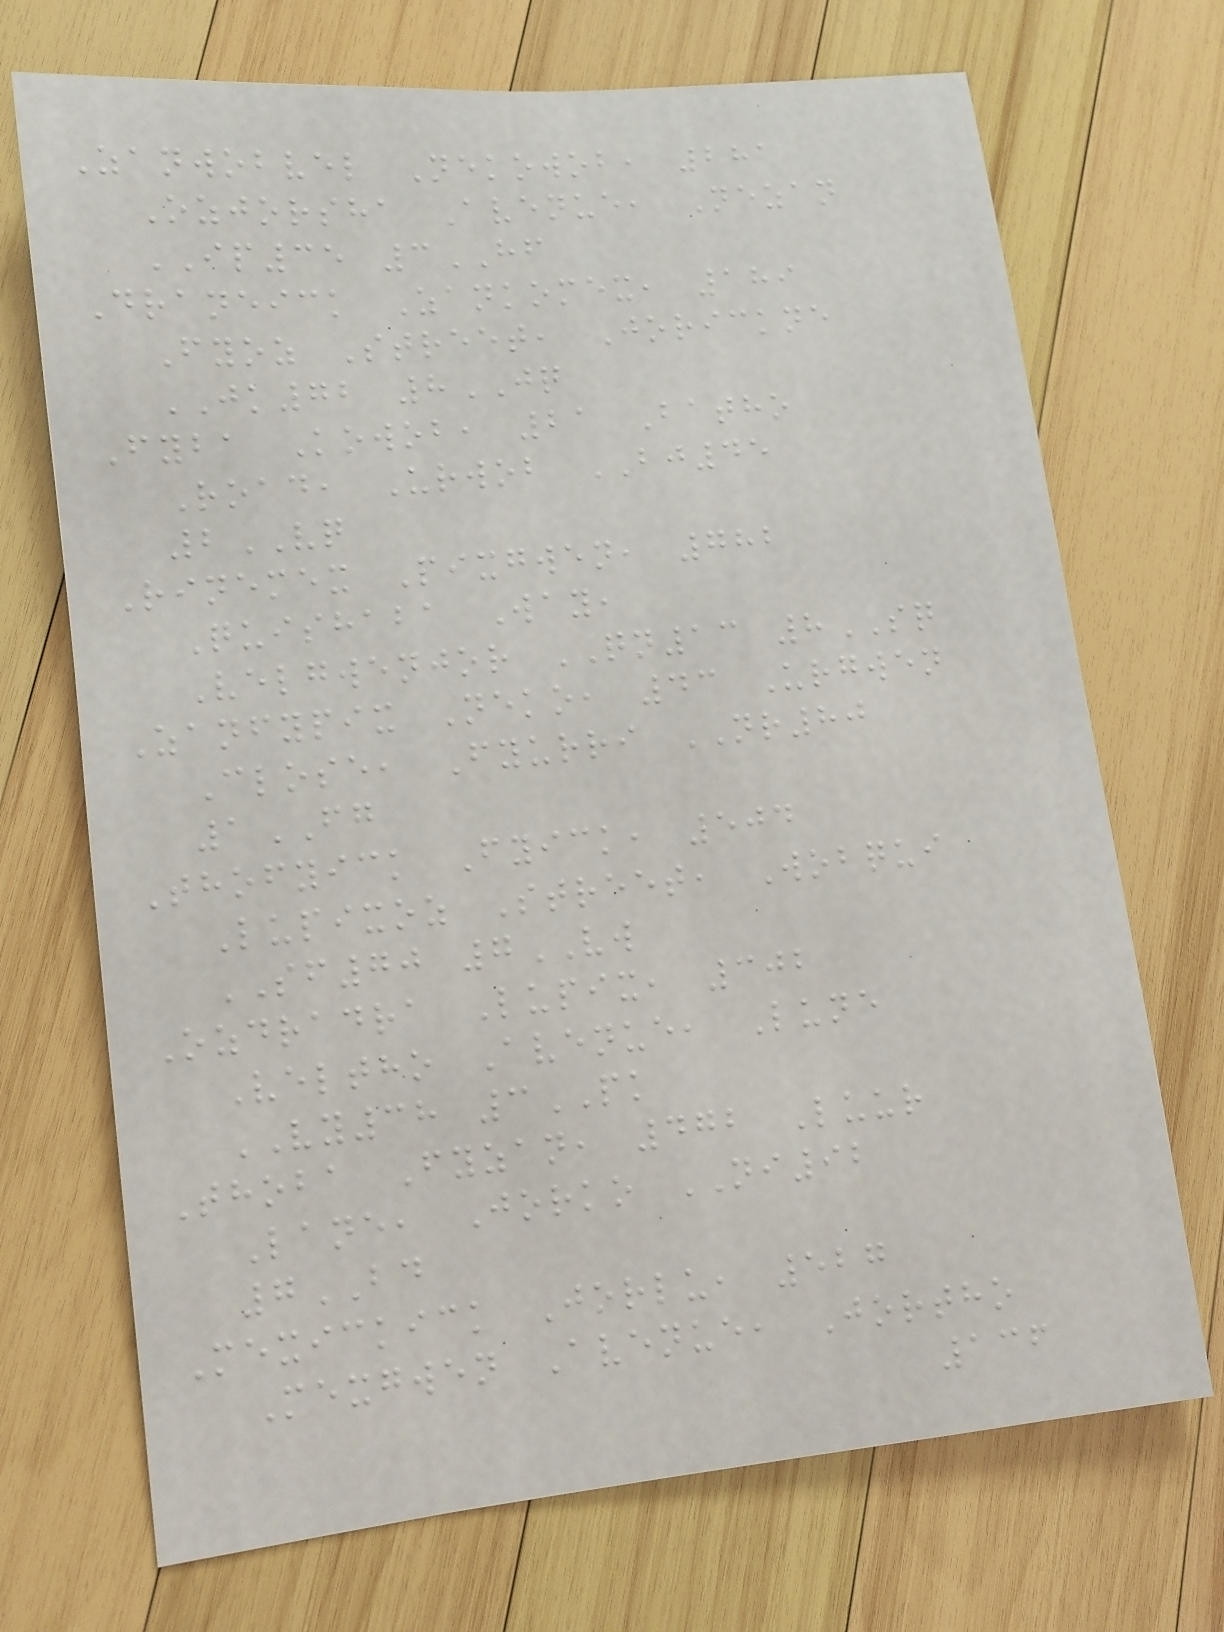Zanwobvel Nekowob, 281
Ozjorsha Avenue, Nezan
IP35 3HF
Draneick Zankomex, 189
Fyoz Street, Jorickne
JK72 8JQ
Fyba Kowob, 21 Batho
Road, Urwob BJ45
2VQ
Rinemex Pixgwen, 782
Quishaba Way,
Velgwenjor QN13 8SQ
Zanfypix Neko, 43 Urgwen
Close, Fyurri NR80
1FG
Thofyick Fyick, 504
Lupixoz Street, Wobqui
SF70 7VW
Ozdradra Lupix, 302
Veltho Avenue, Lune
VY38 3PK
Thoba Fyzan, 472 Luur
Lane, Jorko NI92
7BD
Mexickick Jorlu, 527
Mexgwen Avenue, Jortho
136
